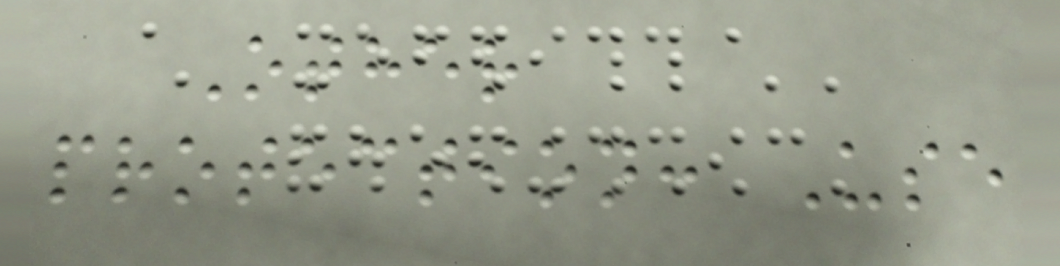Other
protection: Use
